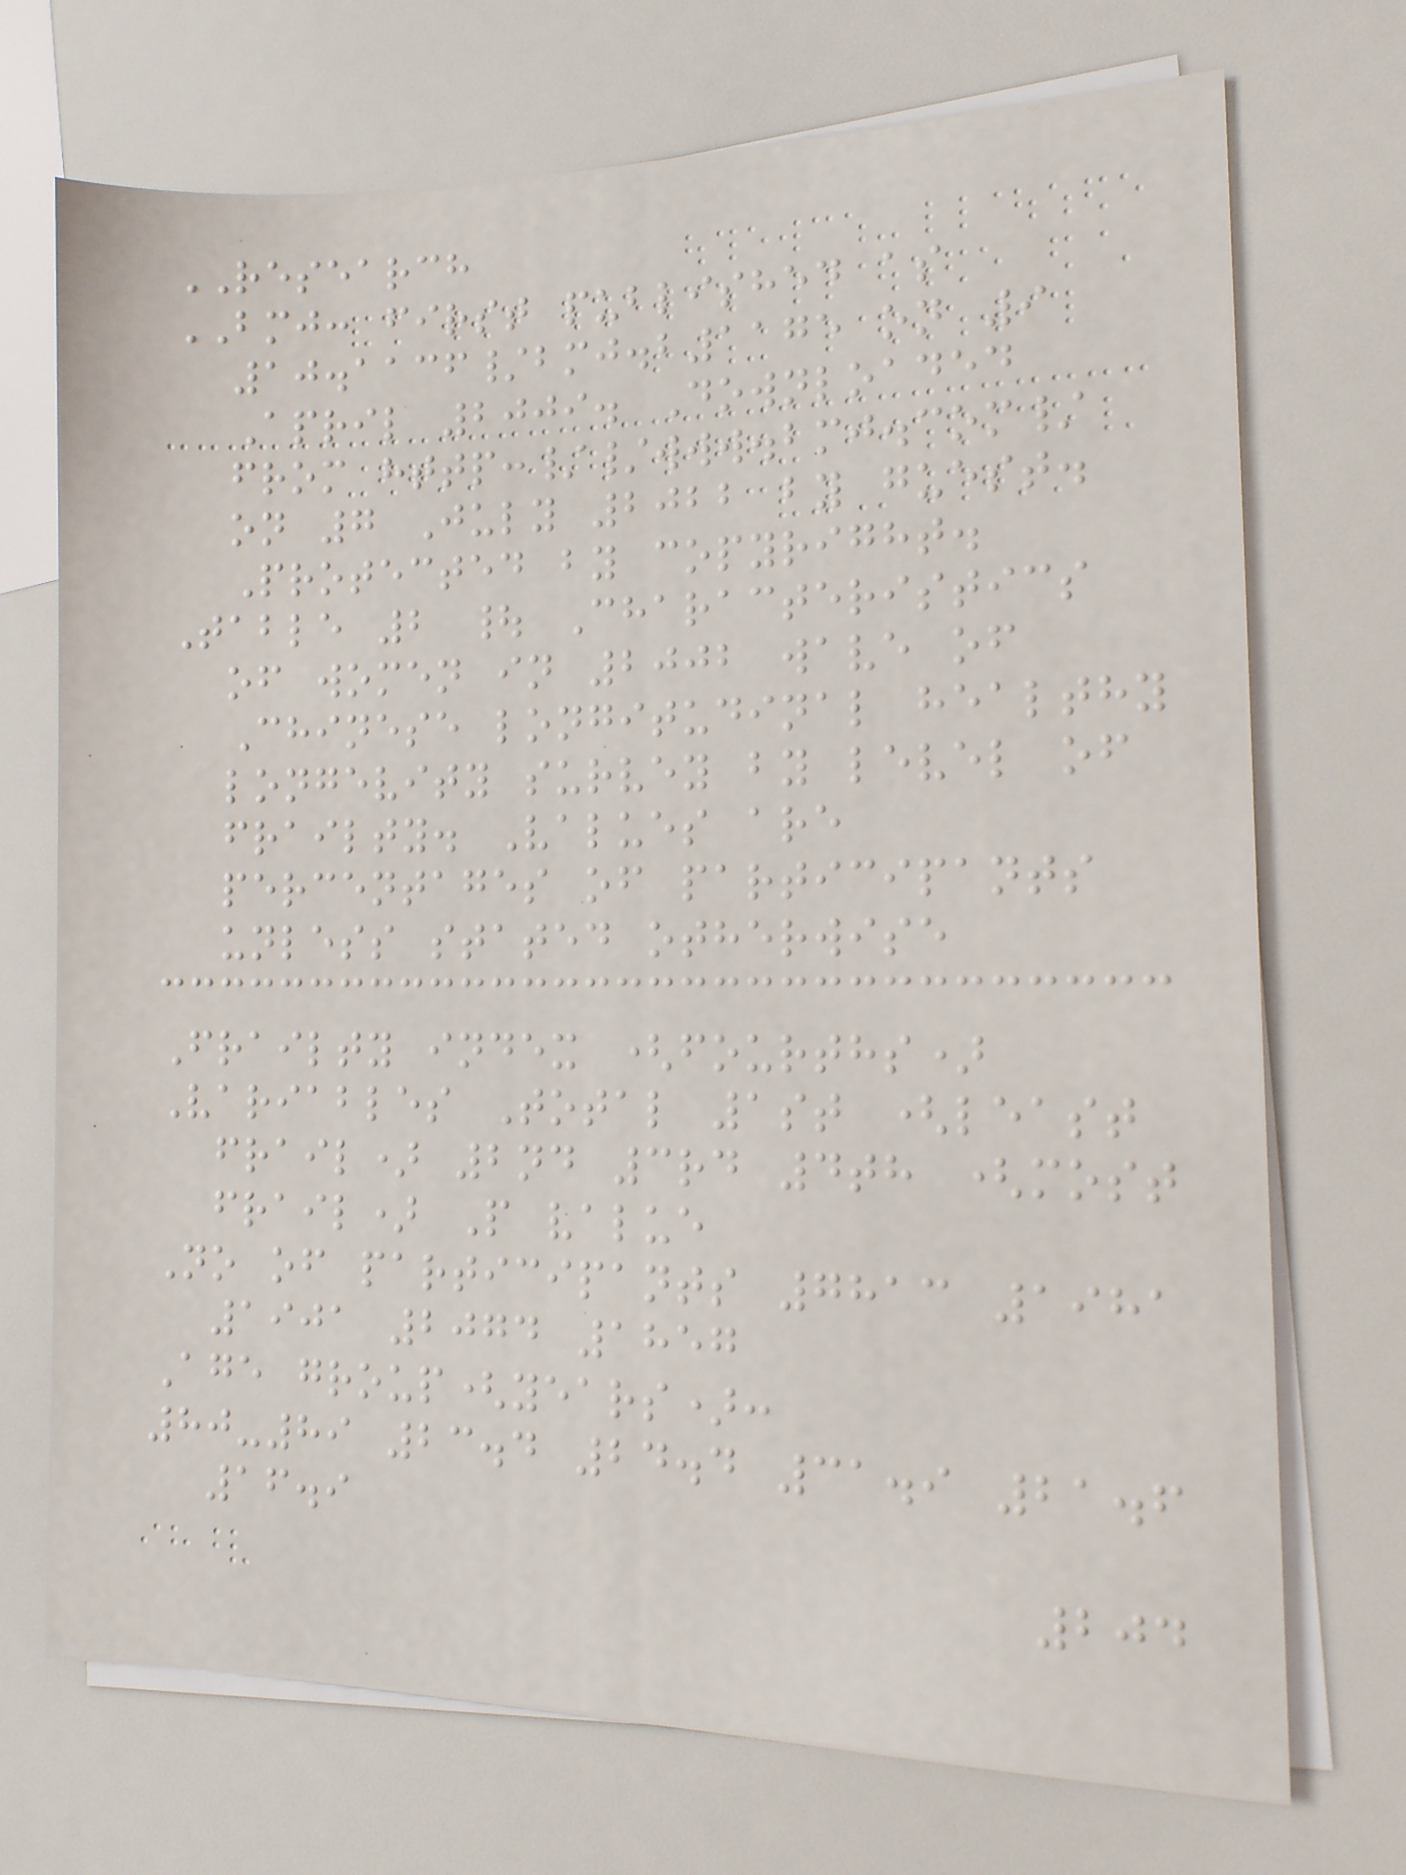RESEARCH
BMJ: first published as
10.1136/bmj.b1175 on 9
April 2009. Downloaded
from http://www.bmj.com/
on 7 July 2022 by guest.
Protected by copyright.
Table 2 | Characteristics
of women in 2002 wave of
Chinese longitudinal healthy
longevity survey by level of
frailty. Values are
percentages of participants
unless stated otherwise
Frailty index (fourths)
Variables Total 1st (least
frail) 2nd 3rd 4th (most
frail) P value
No of participants 7813 1981
1901 2074 1857
Age group(years):
80-89 23.4 24.4 31.9 21.6
16.9
204
